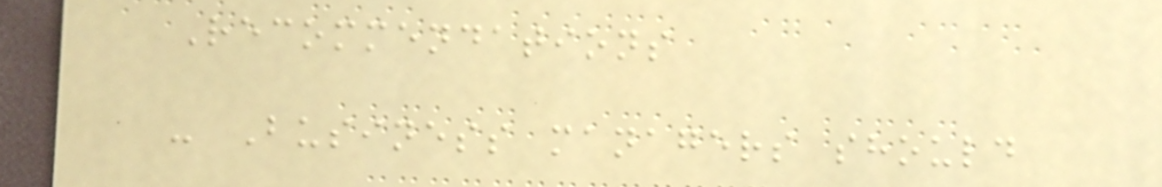Recommendations
- Business managers should
